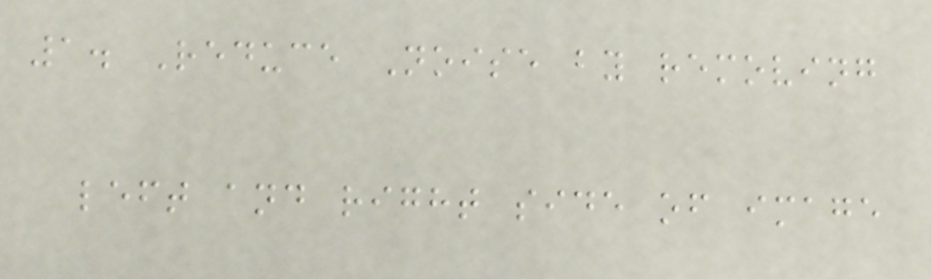1. Reduce Noise by removing
left and right side of image
